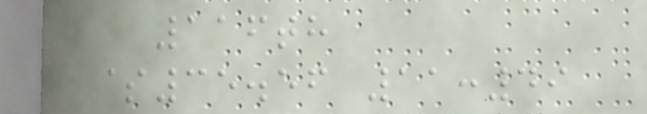116th
$35.56 11:49
